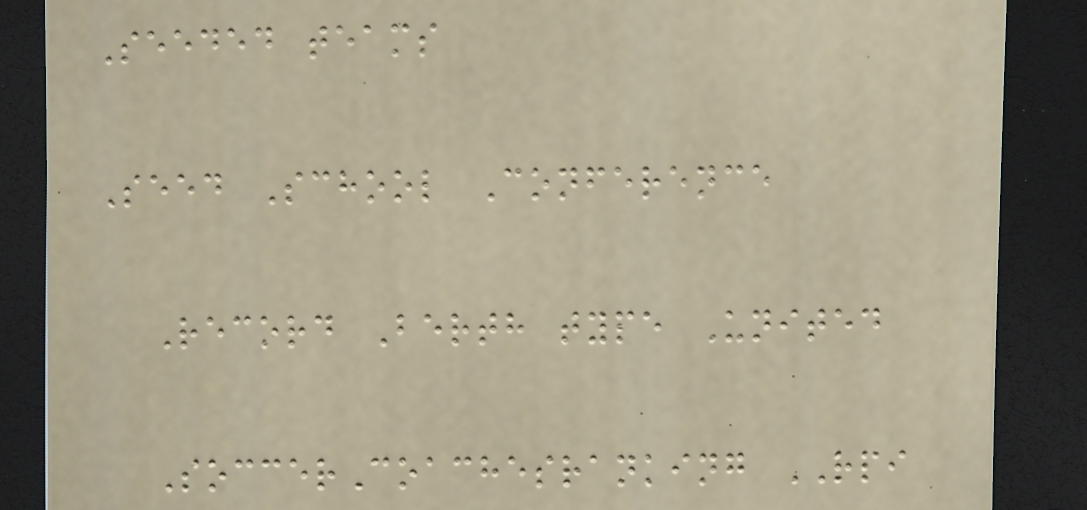Seeded teams
Seed School Conference
Record Berth type United
SoccerCoachesranking RPI
